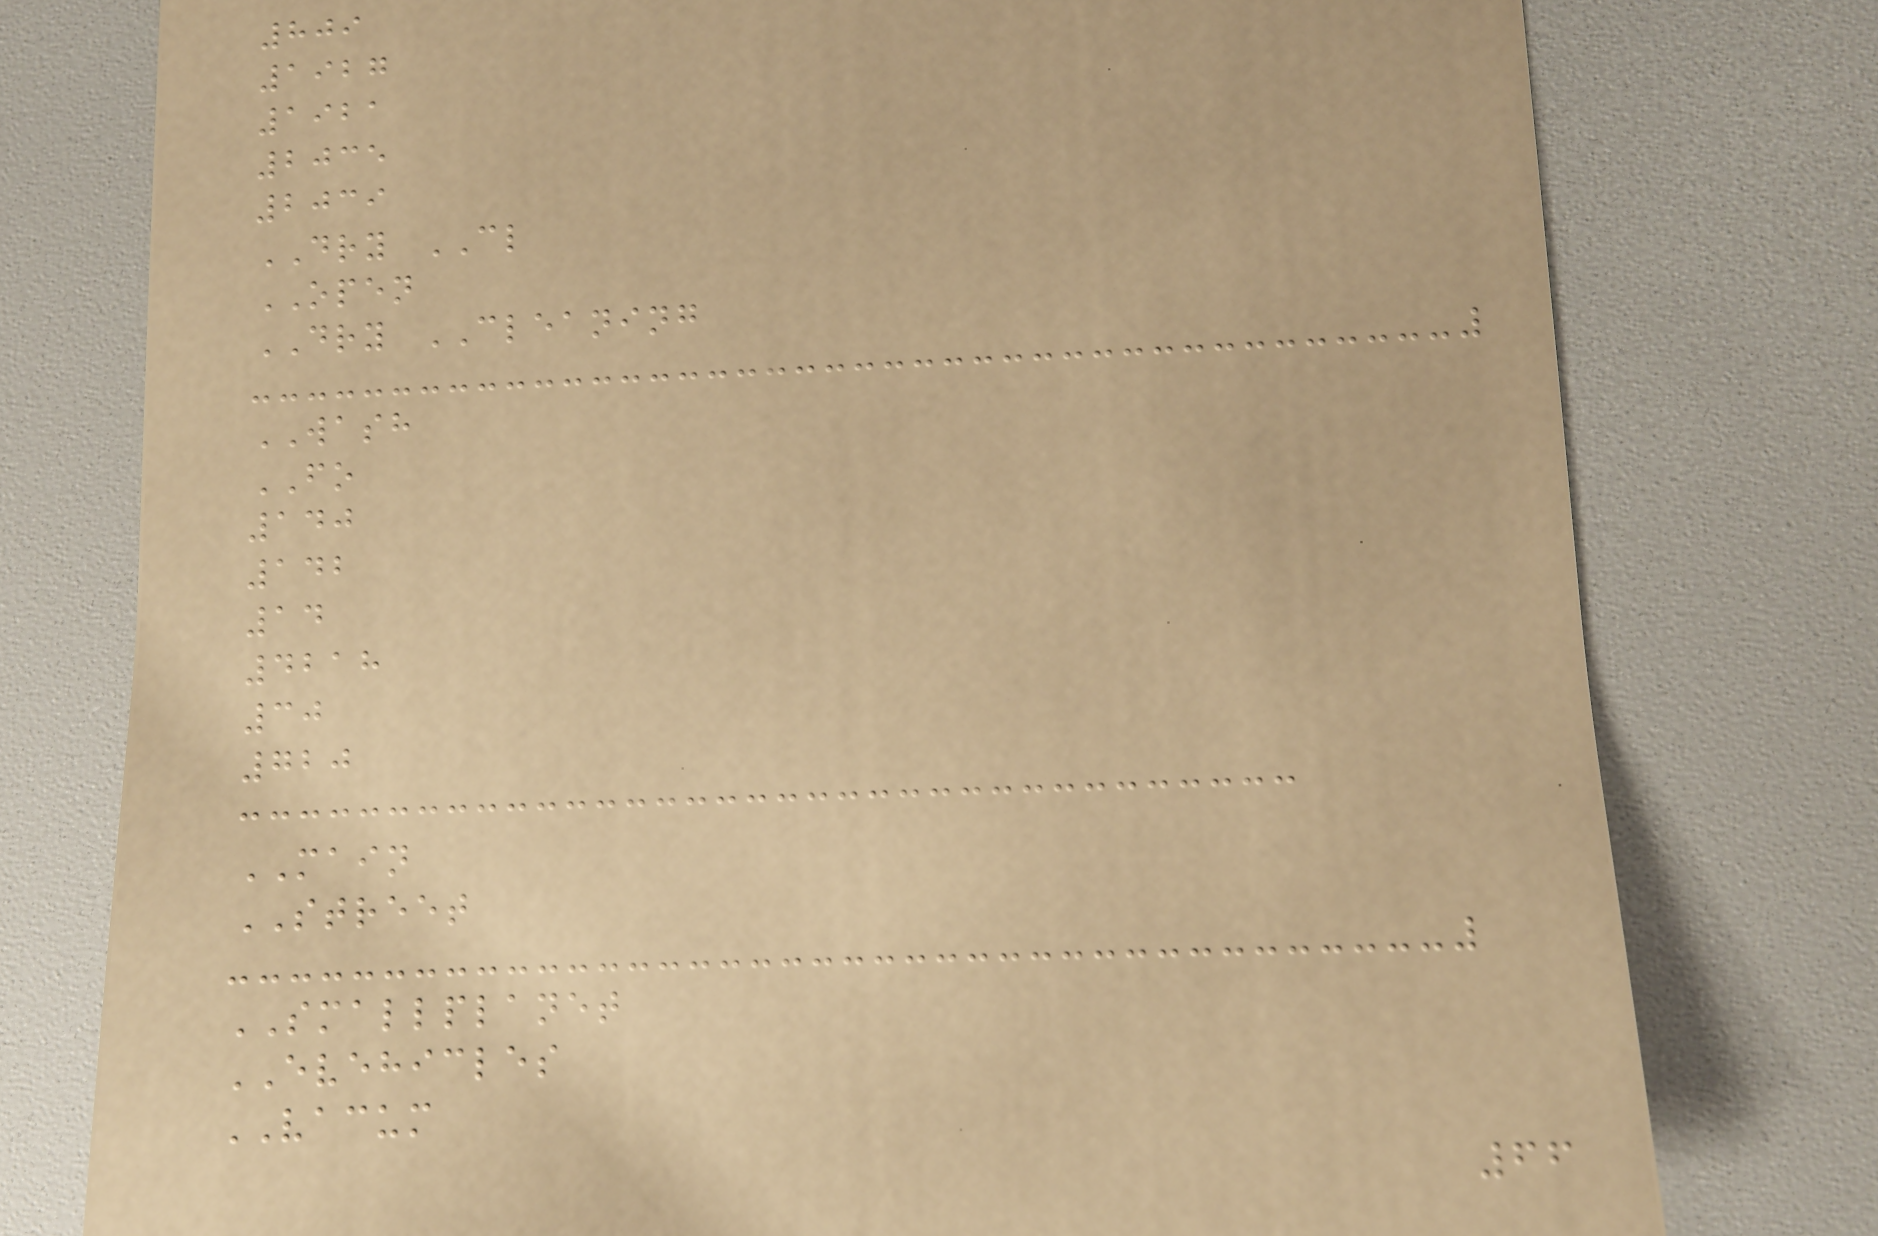809
1927
1921
2035
2039
DRY CL
OPEN
DRY CLEANING
WASH
FO
140
142
14
4218
30
720
MAIN
STREET
SMALLPLANET
EVEHICLES
VACUM
66
